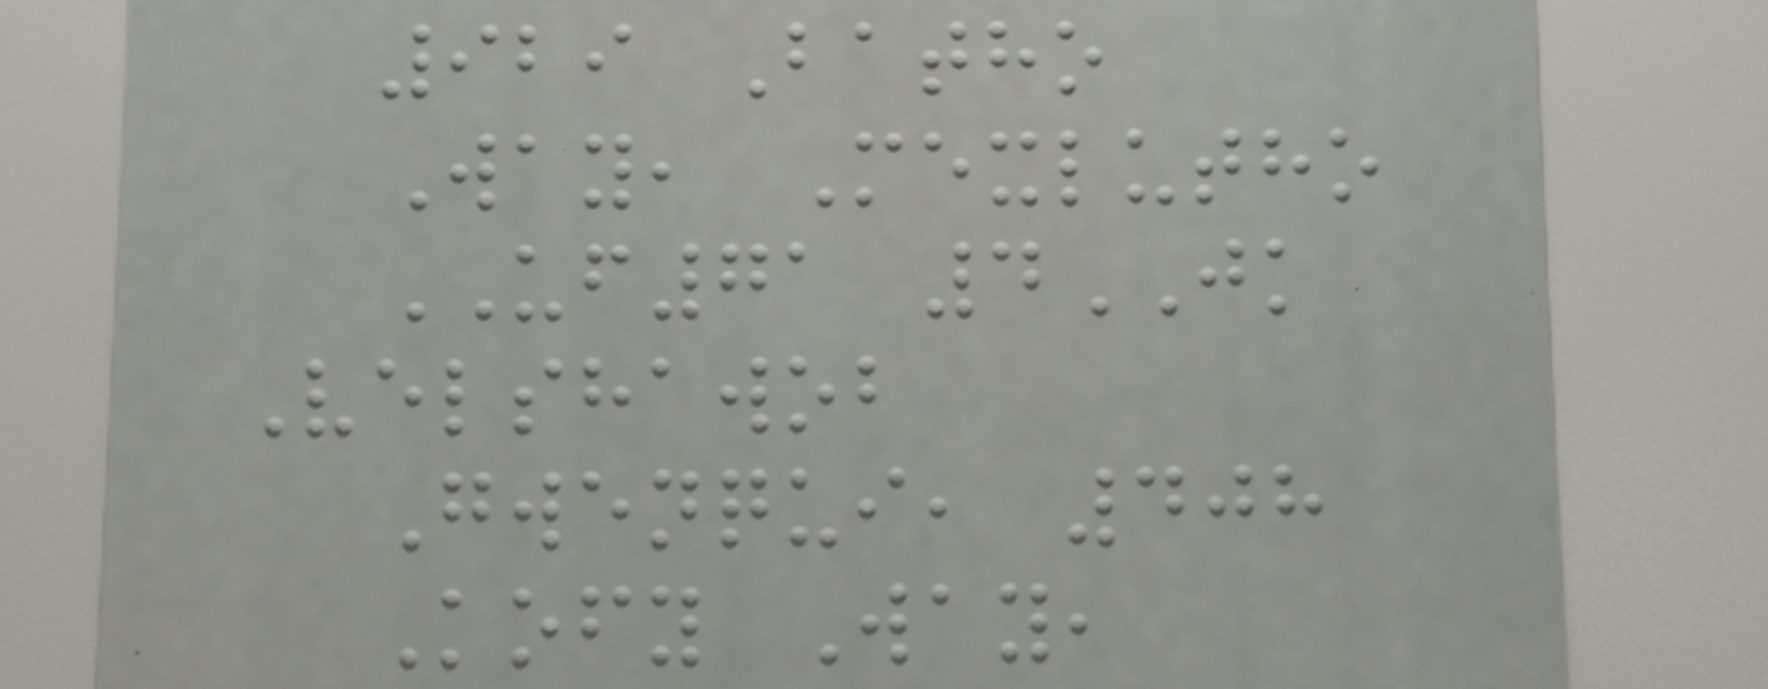929 Batho
Way, Mexlutho
UF71 4JK
Velshawob
Gwenqui, 408
Kofy Way,
